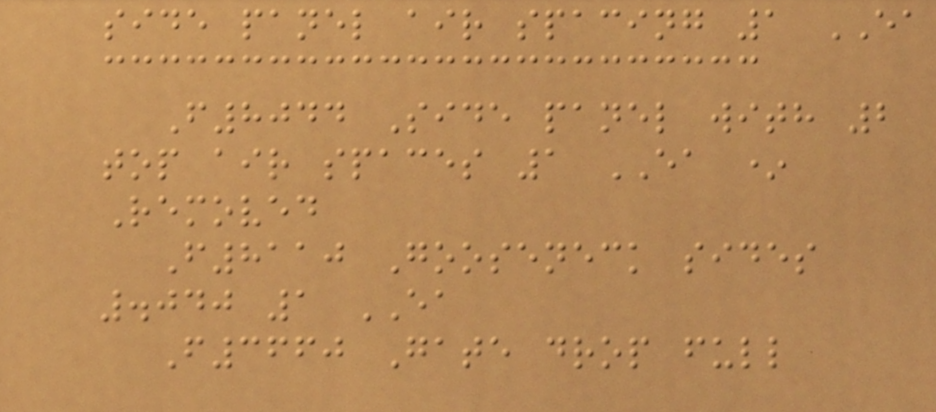side panel air spacing 1 EA
F8044 Side panel with 2
top air spaces 1 EA *
Removed
F8110 Gooseneck sides
.040 1 EA
F3660 Gate drop full
